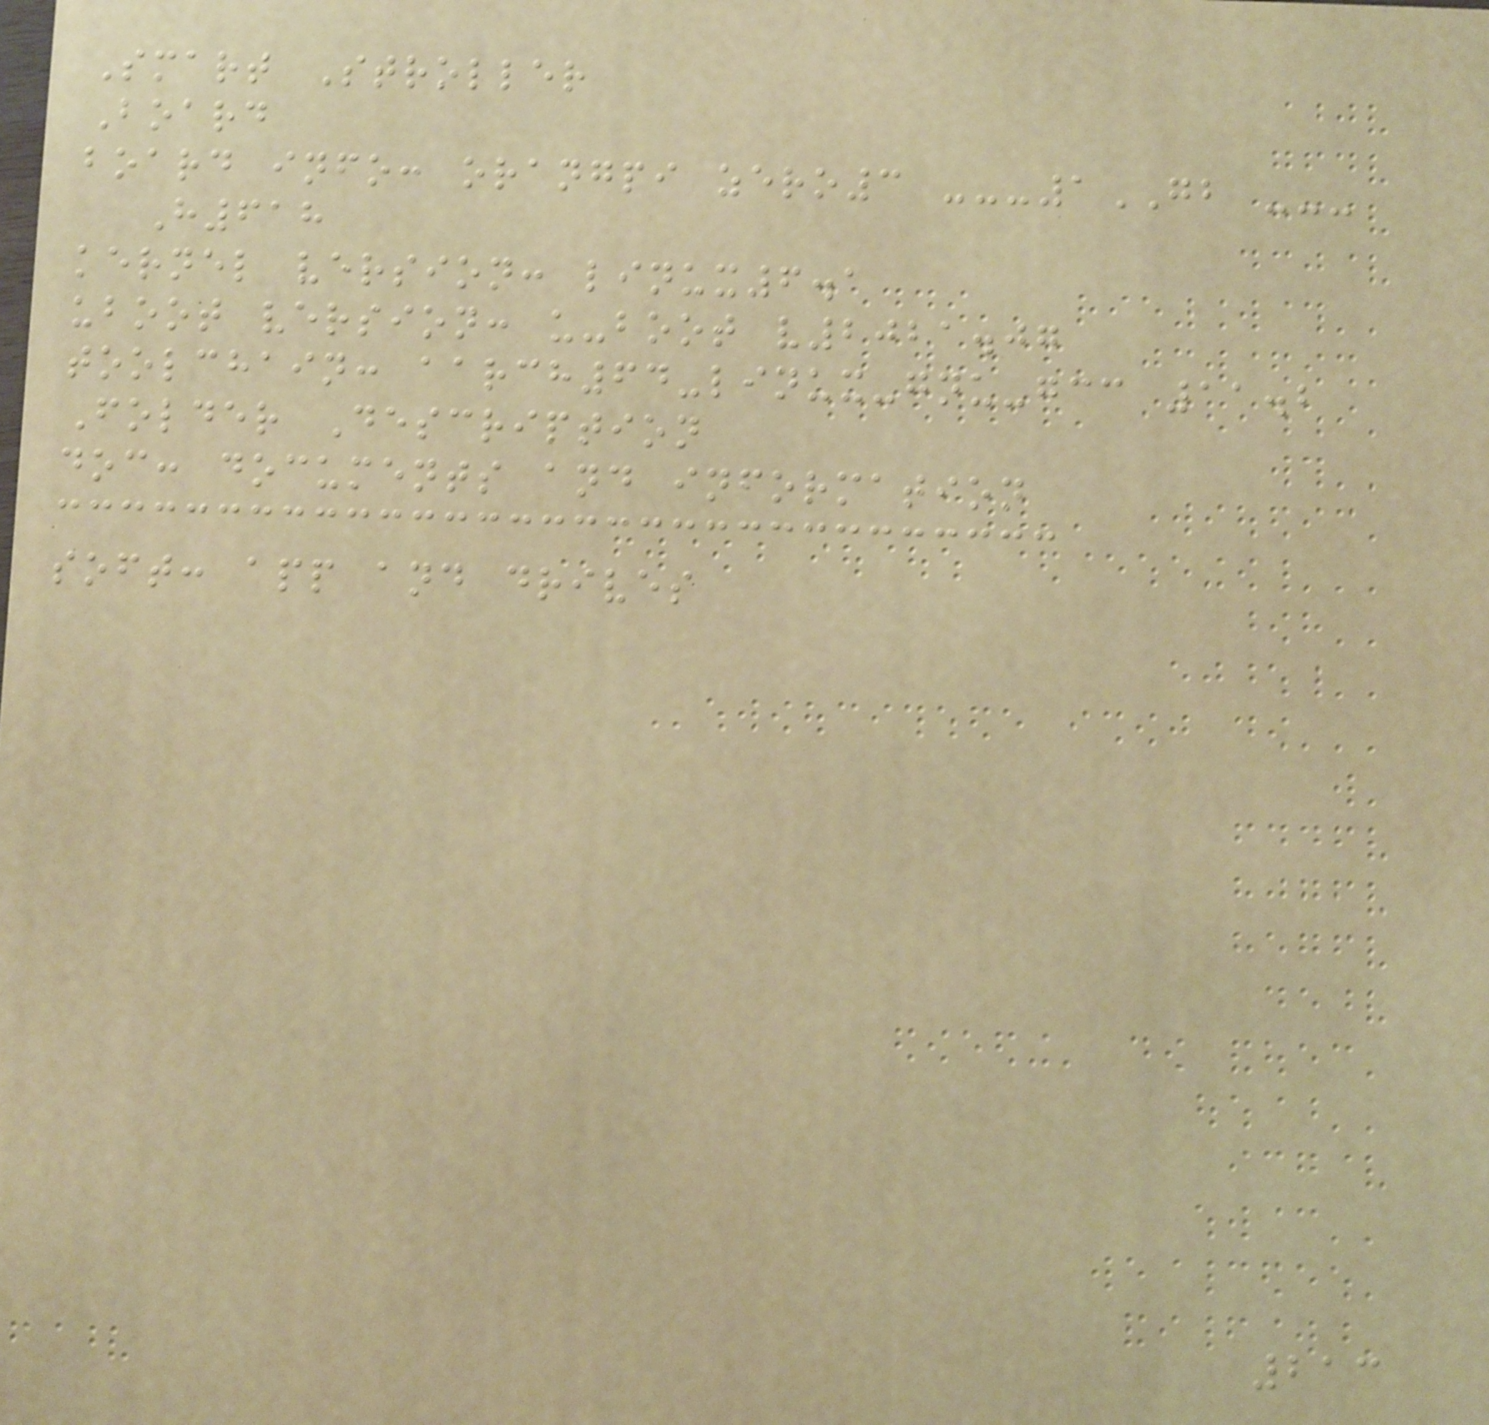Smart Stroller
Board
board info: orangpi zero3 ---1GB ---
H618
kernel version: linux6.1
uboot version: u-boot v2021.07
toolchain: aarch64-linux-gnu-gcc 11.2
Folder Description
doc: documents and information
soft: app and drives
213
